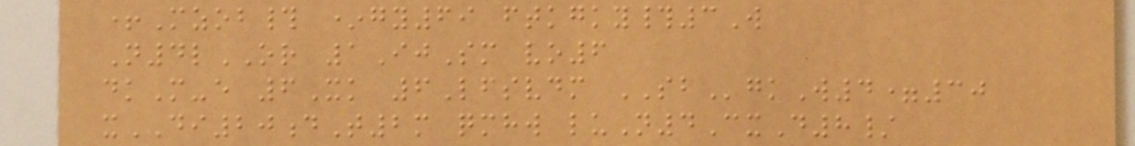+Mzob# *gy69 ftkgky#3W
N4lOR 1IjSm vo6
dkM-e 6Xk 6Lfsvdm SBgkW4=30
xDI20dT2m qmhw luN4CxD8/
